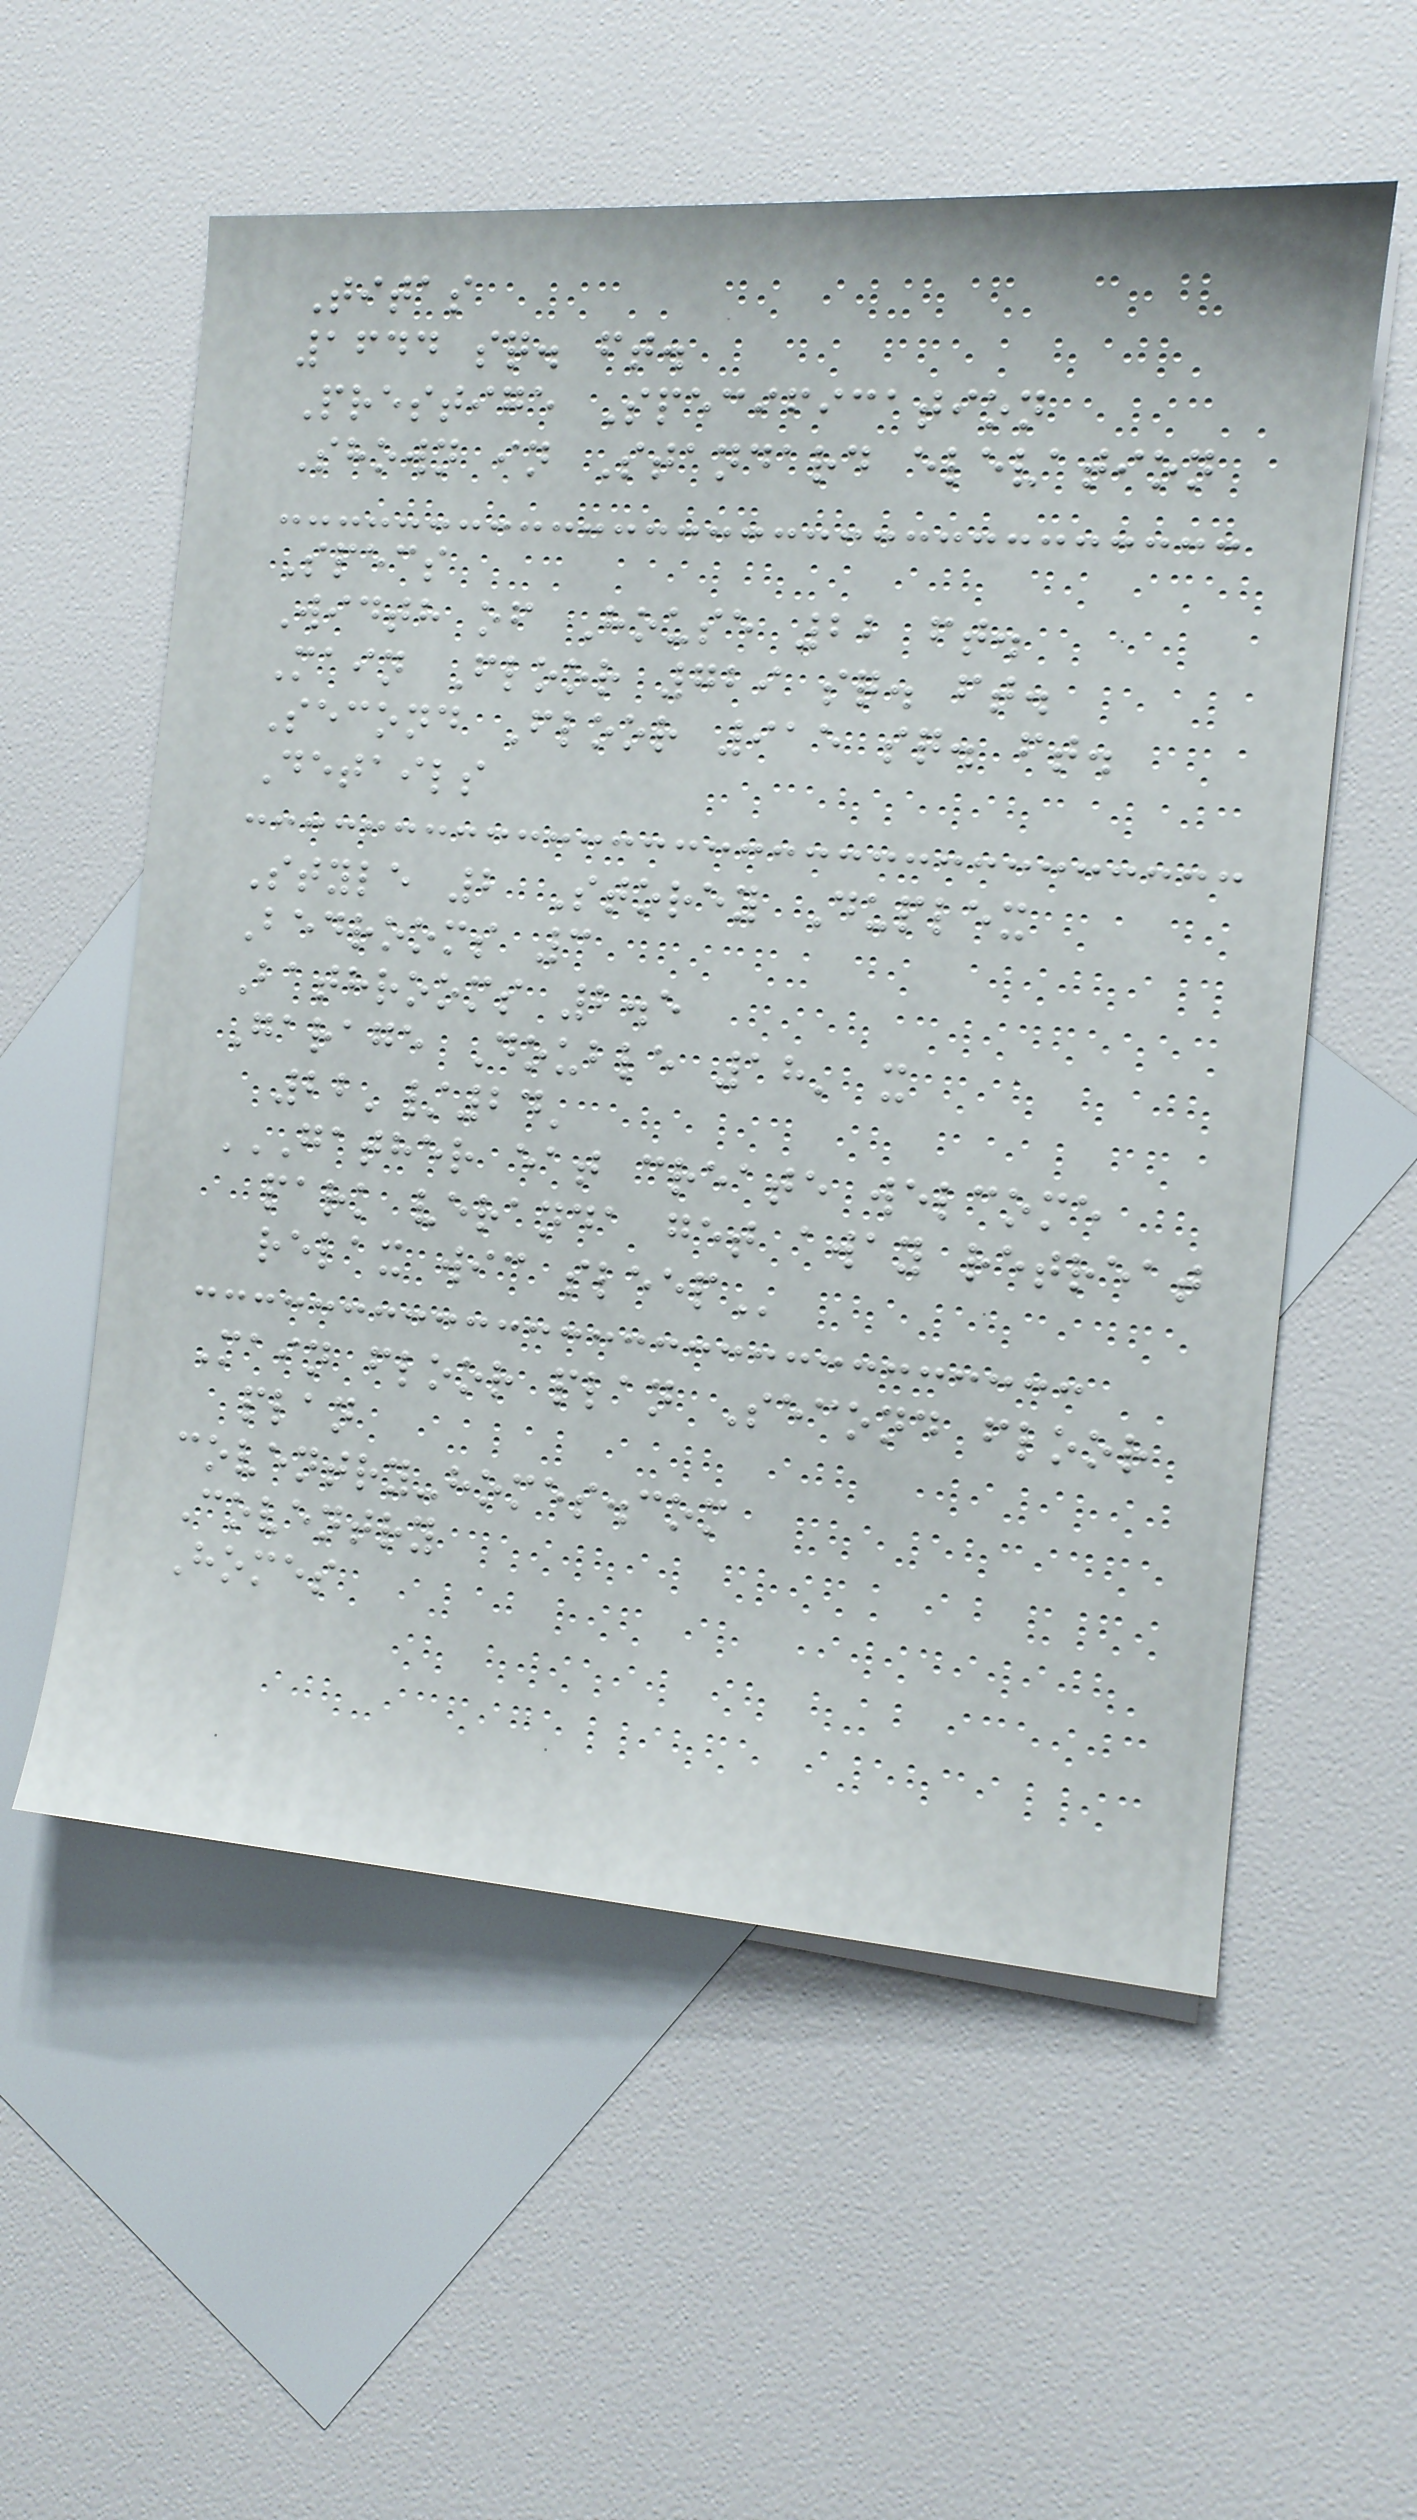Titas
1644 sq. ft.
Prestige Specification
Shown in Standard elevation
Specs
Width of House 22 ft.
Main Floor 729 sq. ft.
Second Floor 915 sq. ft.
Details
Style 2 Storey Duplex
Bedrooms 3
Bathrooms 2.5
Garage Double 18' x
22'/24'
GATHER EAT CREATE WELCOME
PARK VERANDA GET AWAY RETREAT
RELAX WIC SLEEP
Main floor plan Second floor
plan
coventry-homes.com
Coventry
Homes
